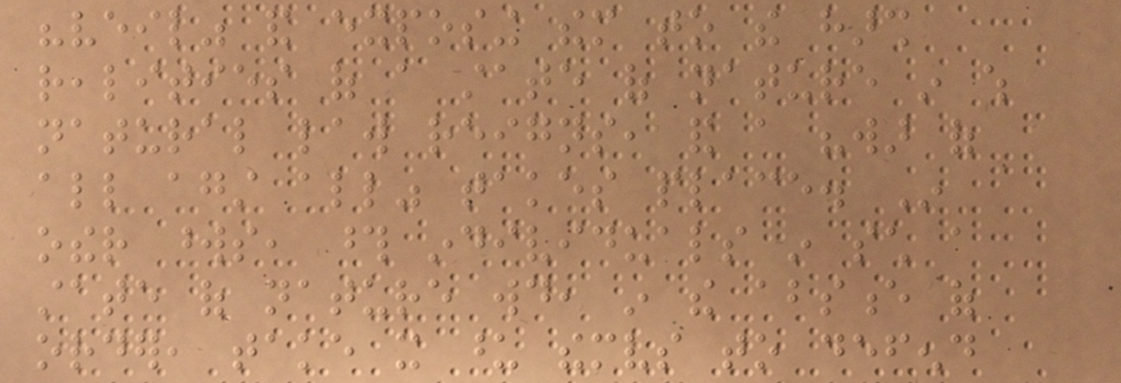"veil" and exposing them to the harsh
realities of a state of nature in which
natural law reigns, and a "war of
all against all" takes place. In
other words, those individuals in such a
state of nature would, in the absence of
order, take it upon themselves to defend
